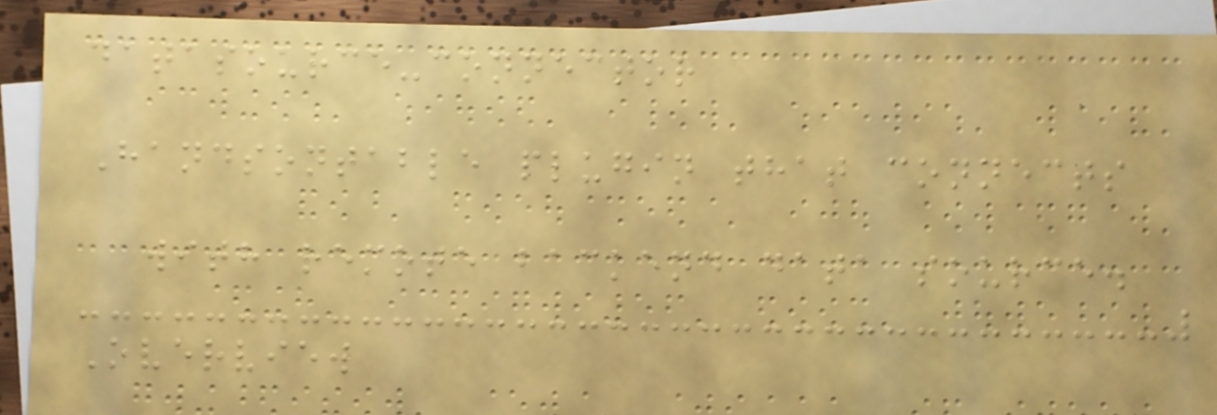datasource-connector
Handsontable plugin that connects
with remote backend data source.
Overview
